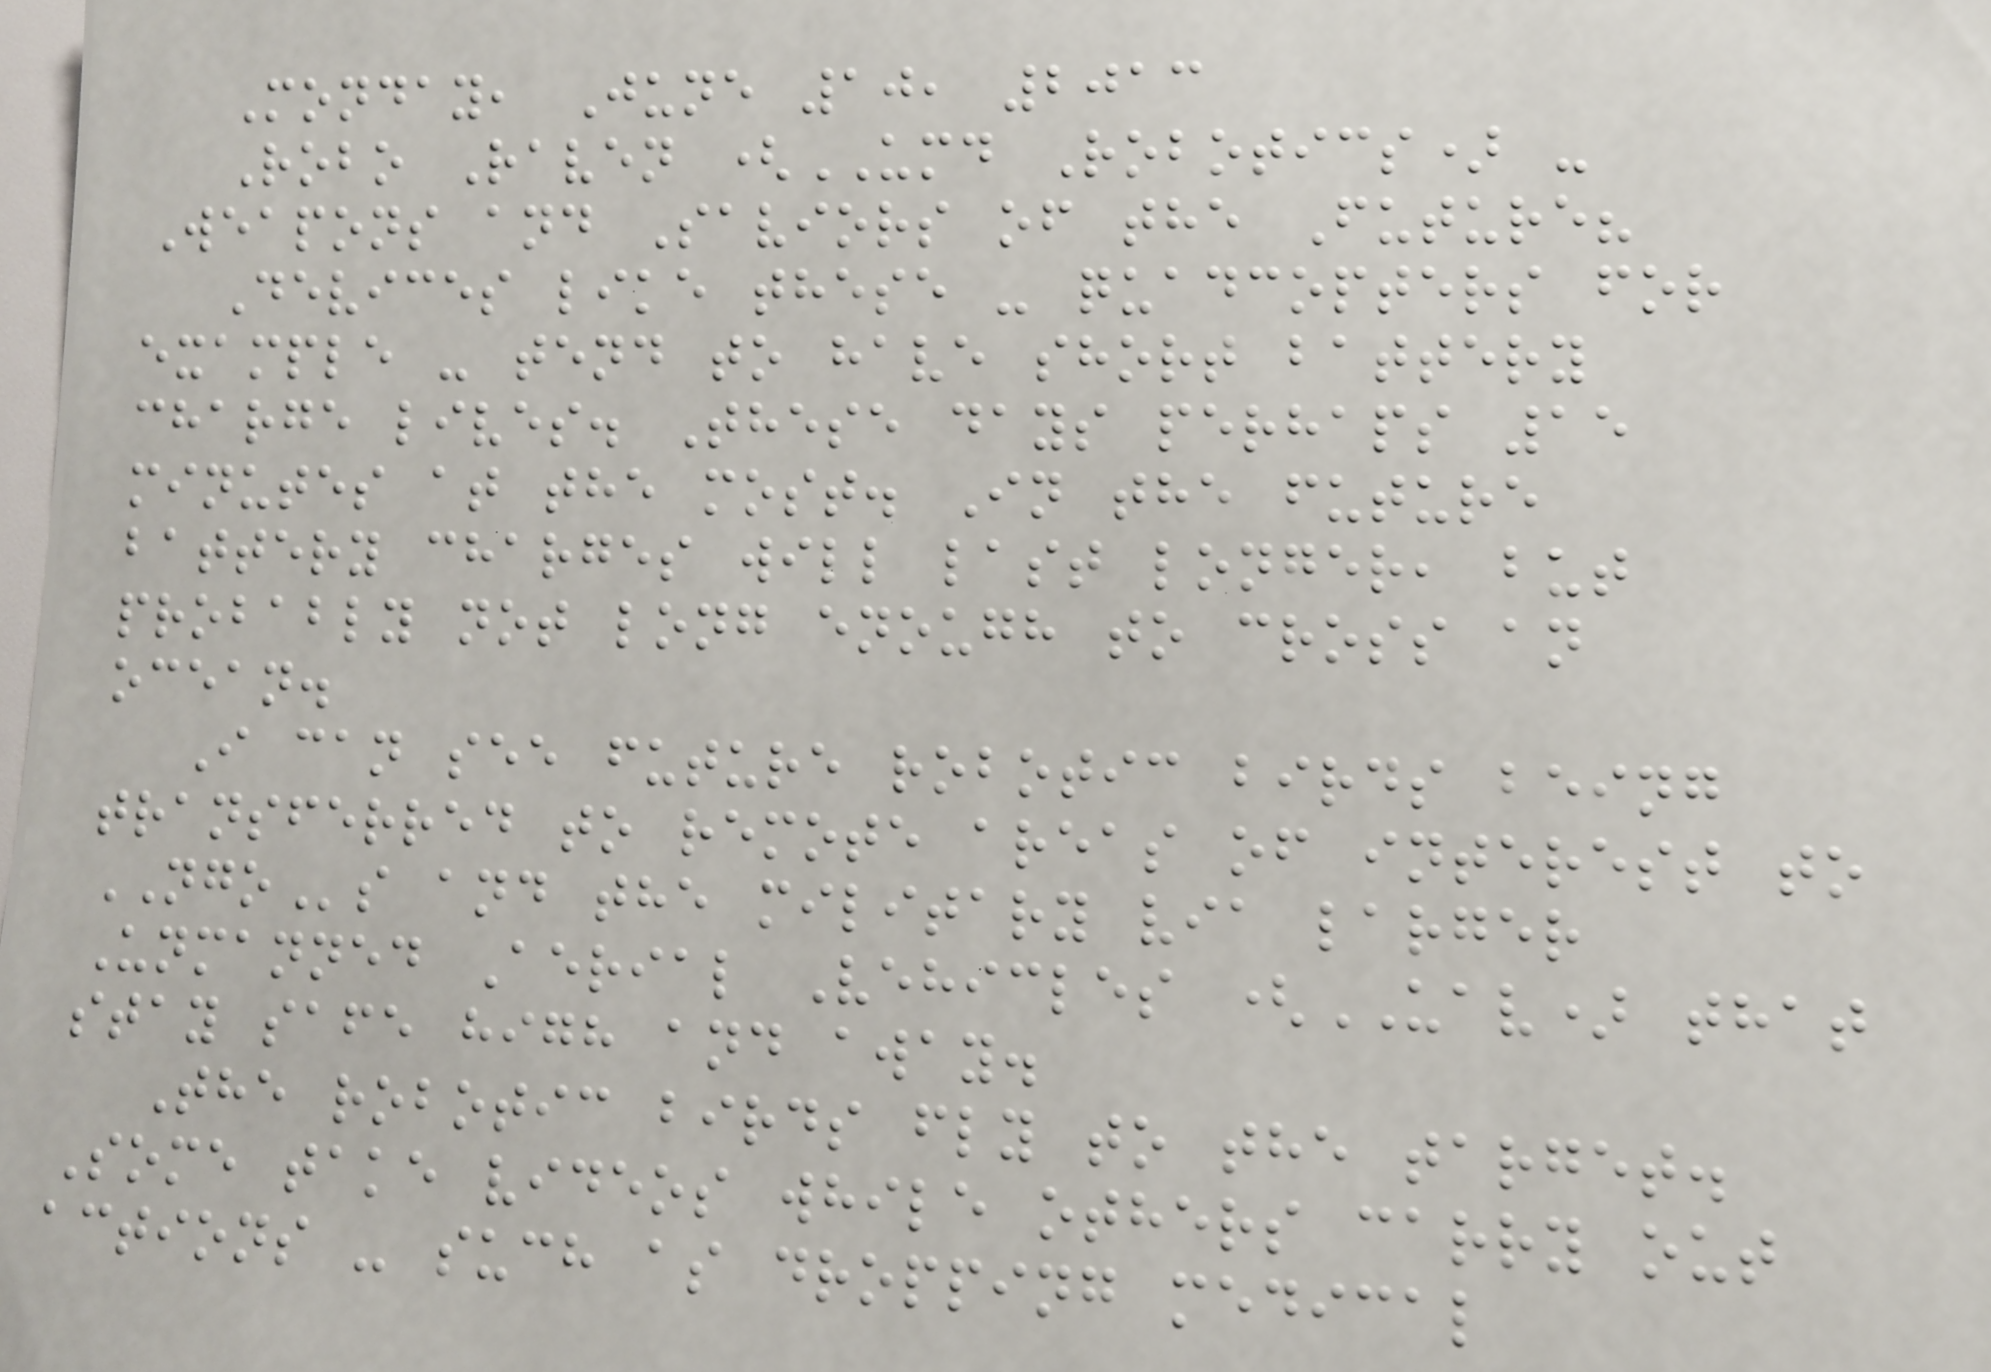Monday, June 10, 2013
Robo Raven (UMD Robotics) -
Weapons and Saviors of the Future?
Devices like these - quadcopters for
example - tend to have short battery
charge lives. These days perhaps 15
minutes at the most. In the future
battery charges will last longer, but
probably not long enough to cross an
ocean.
I can see future robotic birds being
transferred to remote areas of interest to
NGOs and the military via larger
Unmanned Aerial Vehicles (UAV) that
stay safe high and away.
The robotic birds fly to the target.
Some take videos while others carry out
actions - such as dropping medical
